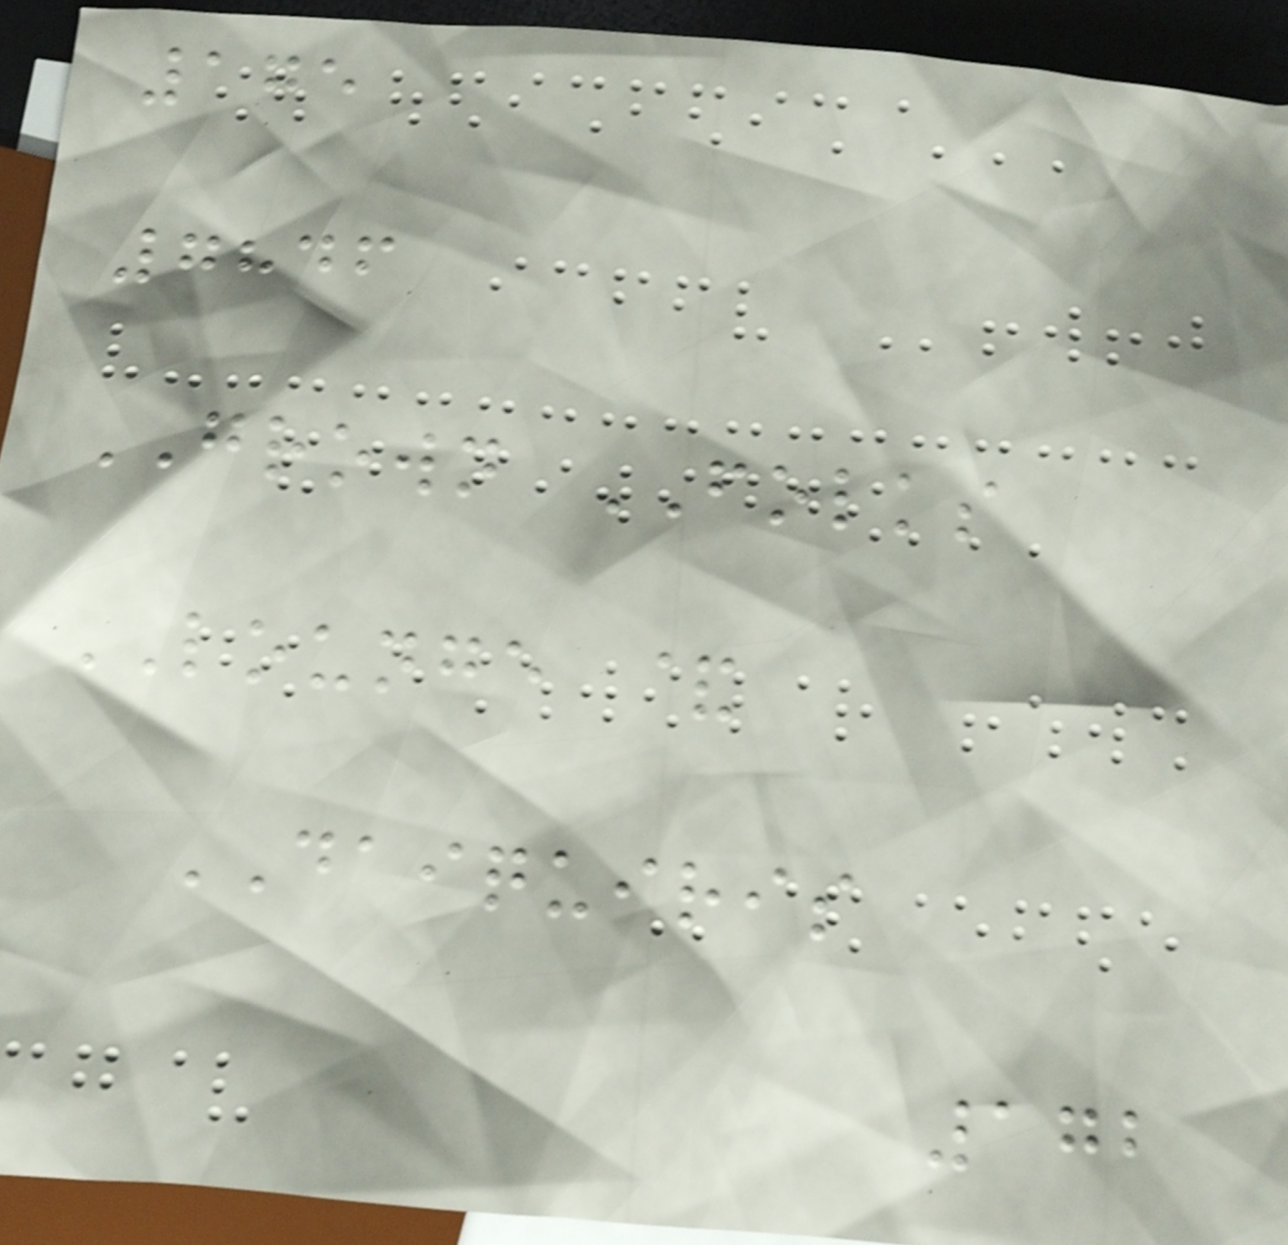175
7846
GROWN FOLKS
LOUNGE &
DAIQUIRIS
172
